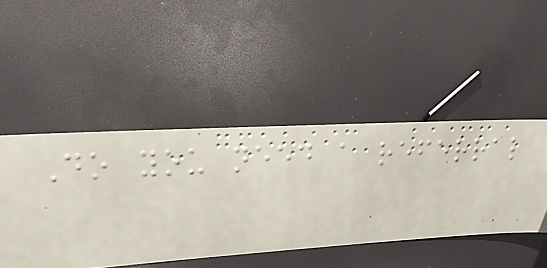Do you need a referral
